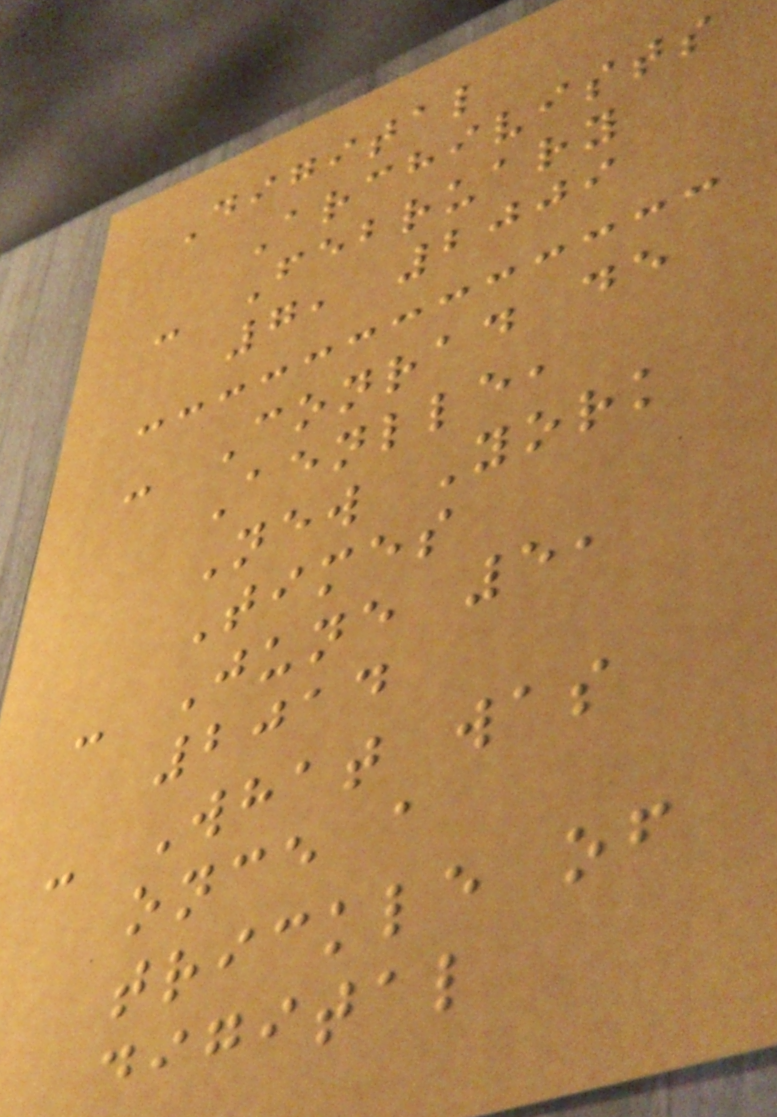Digital
Archivists
- February
7, 2009
- Conrad de
Aenlle,
New York
Times
- June 5,
2014
- What was
once a
trickle of
digital
